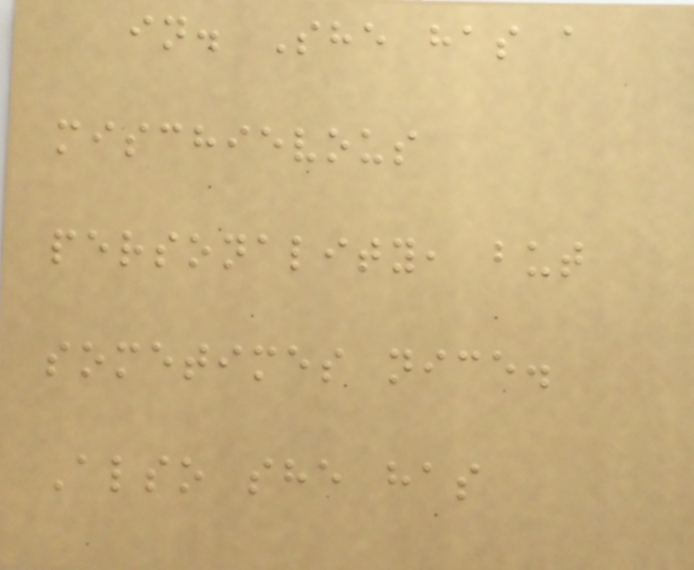in. She has a
mischievous
personality, but
sometimes nice.
Also she has
